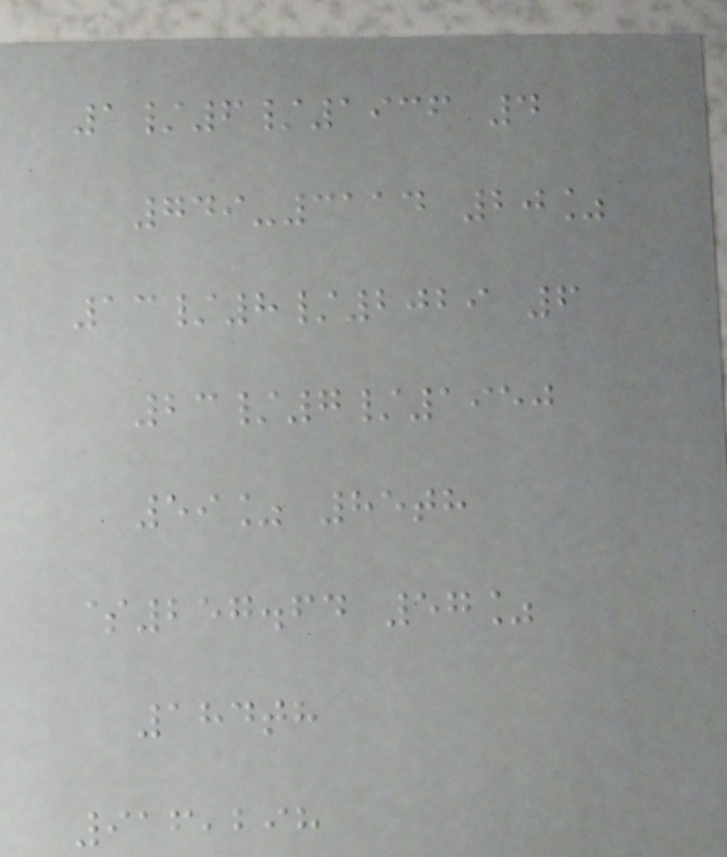1/6/1936 4
749-3114 20%
13/8/2029 6
23/7/1950
59% 85th
$257.64 57%
184th
916,298
